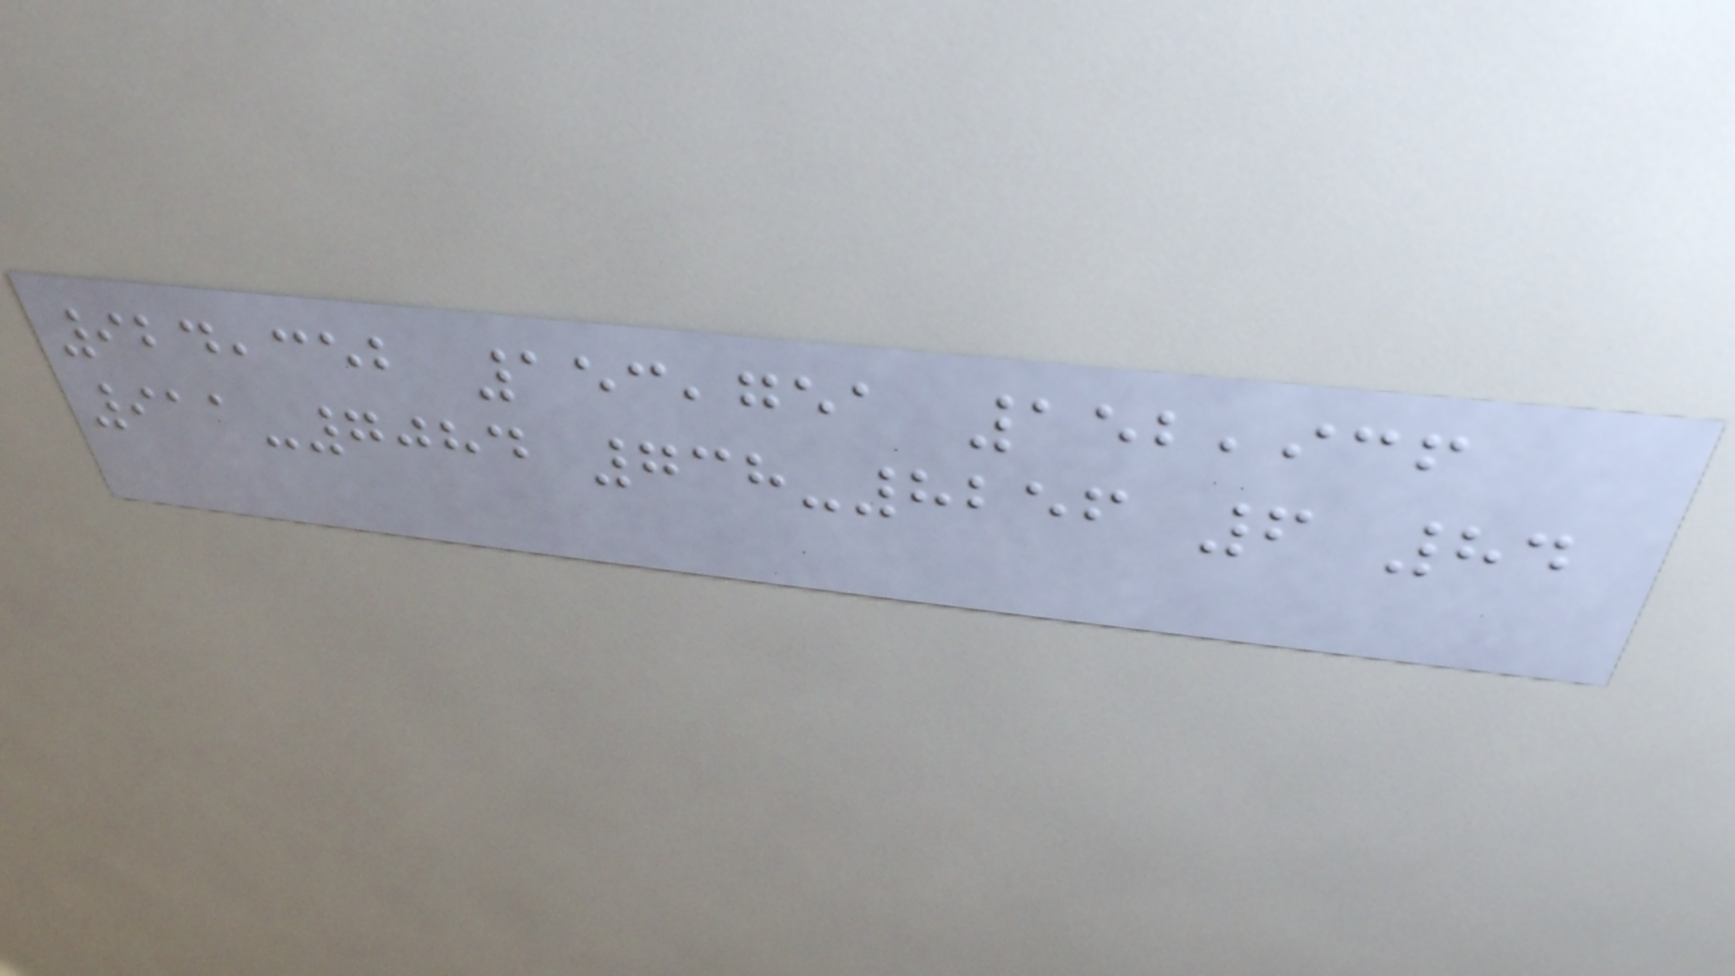924,352 153,751 152,936
911-7084 738-8256 6 84
